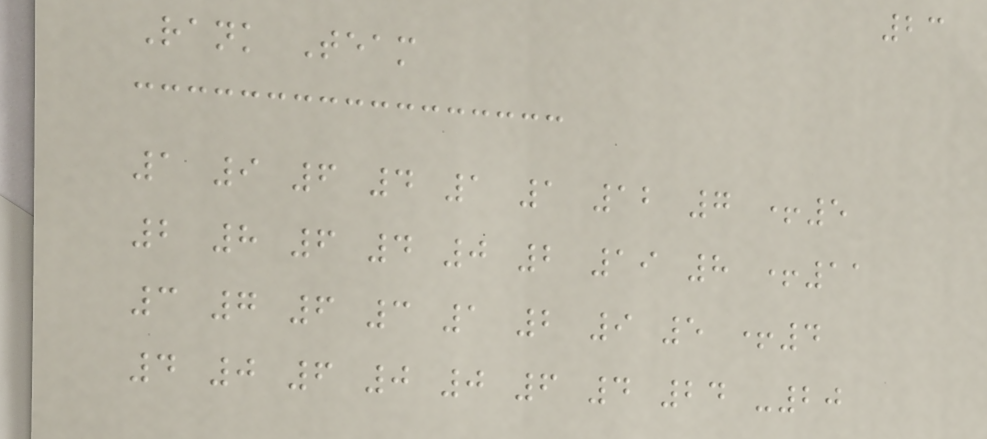23
Rank Team
1 9 6 4 1 1 12 7 +5
2 8 6 4 0 2 19 8 +11
3 7 6 3 1 2 9 5 +4
4 0 6 0 0 6 4 24 -20
